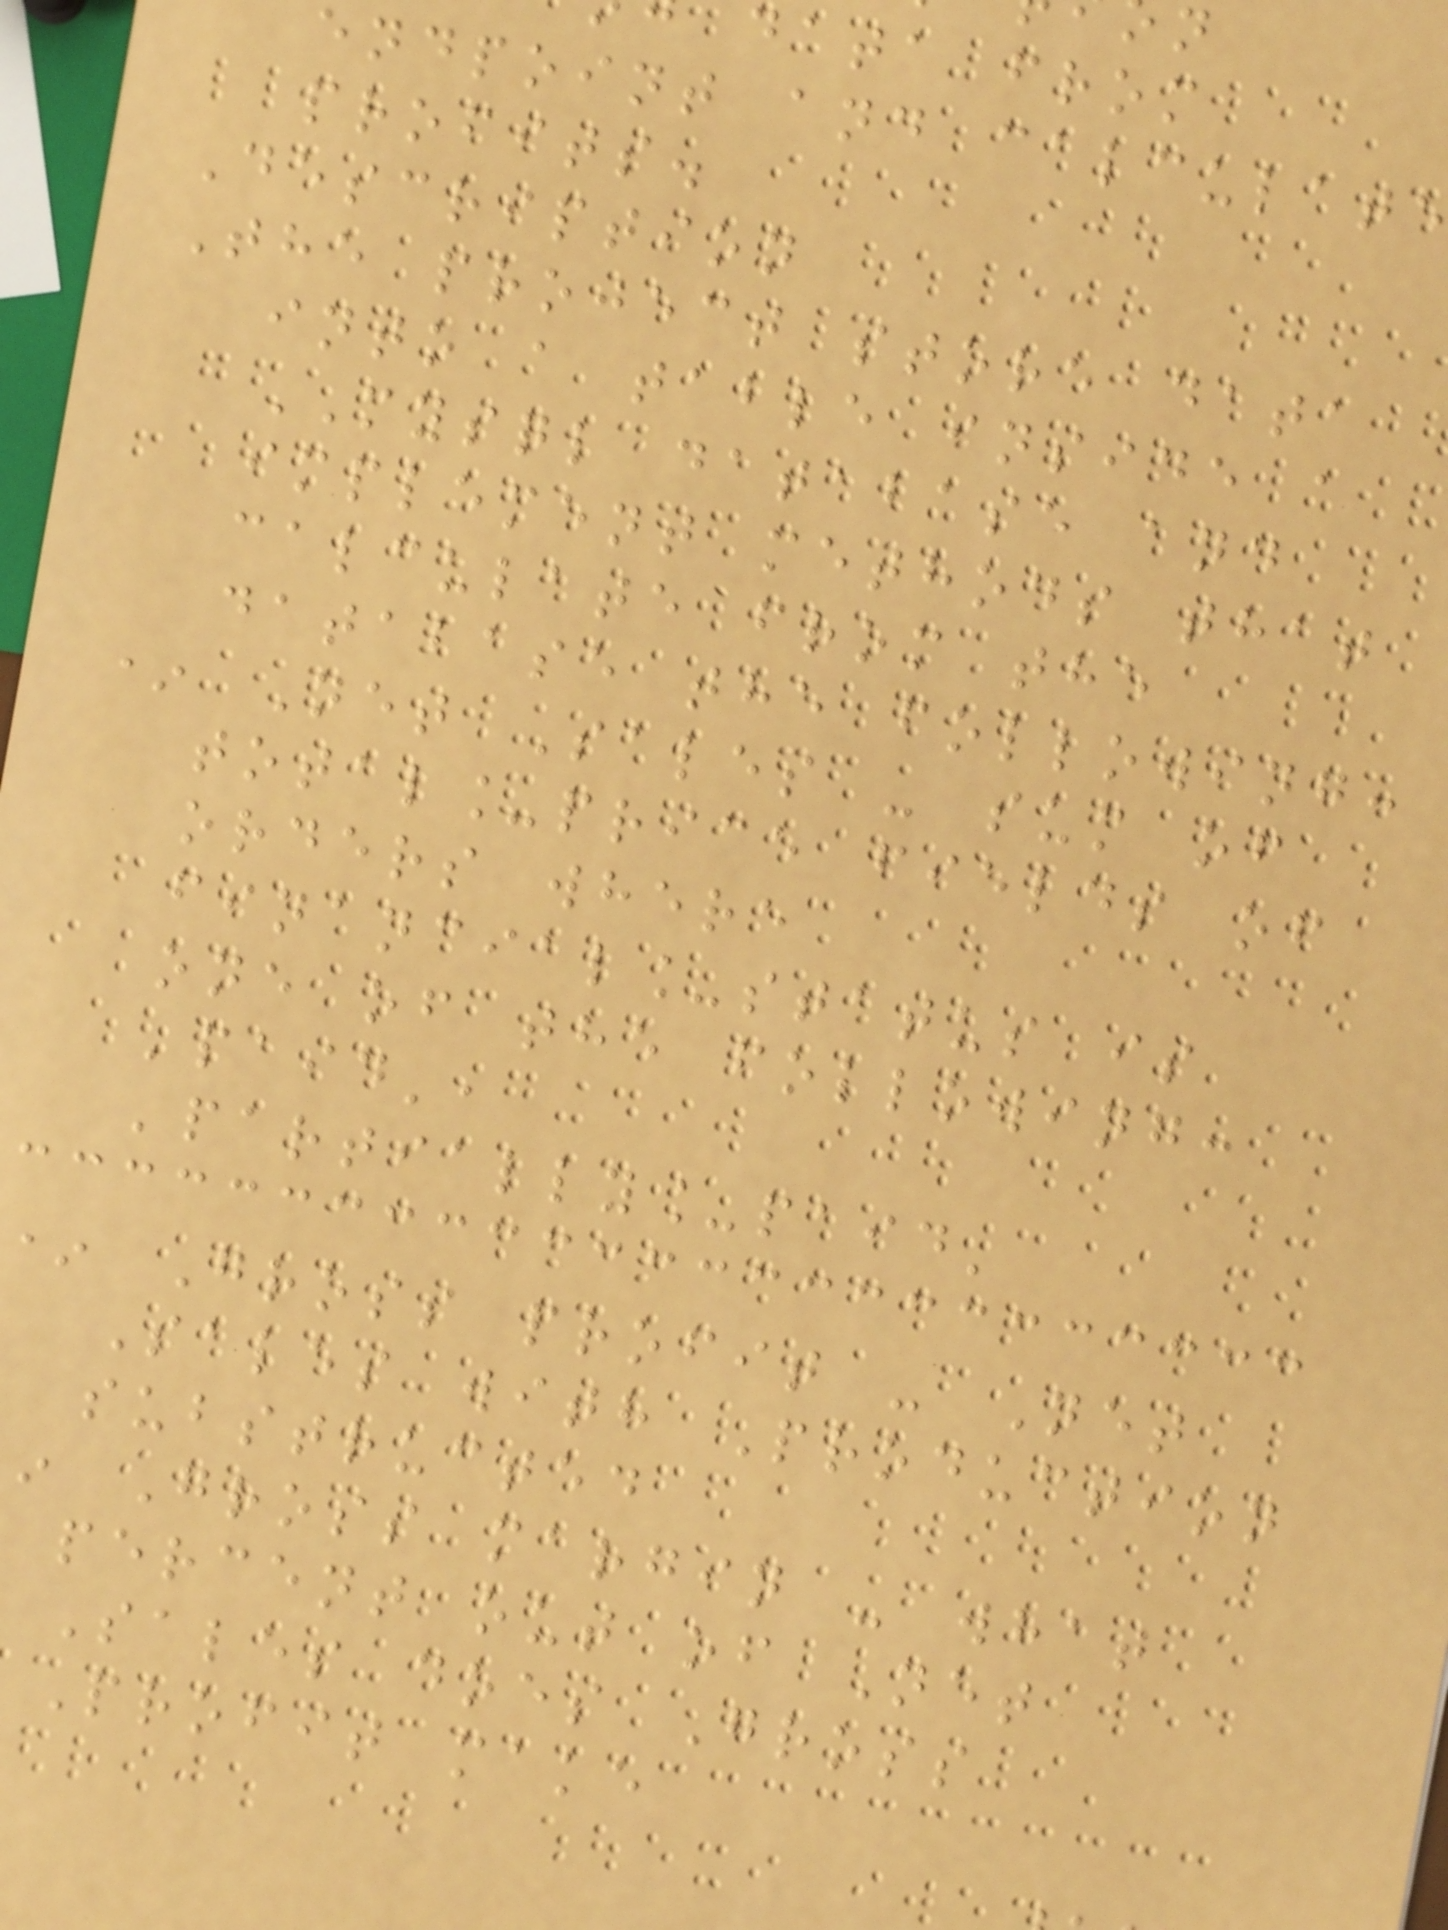data from
endpoint and calculate
profits.
Description
The project store data
into a table inside a
MYSQL database and
implement methods that
calculate from the
database the following:
* Net Sales - sum of
total_price fields of
orders where
financial_status is
one of the following:
'paid',
'partially_paid'
* Gross profit - Net
Sales with Production
substructed
Gross margin - what
percent out of Net
Sales does Gross
Profit make
